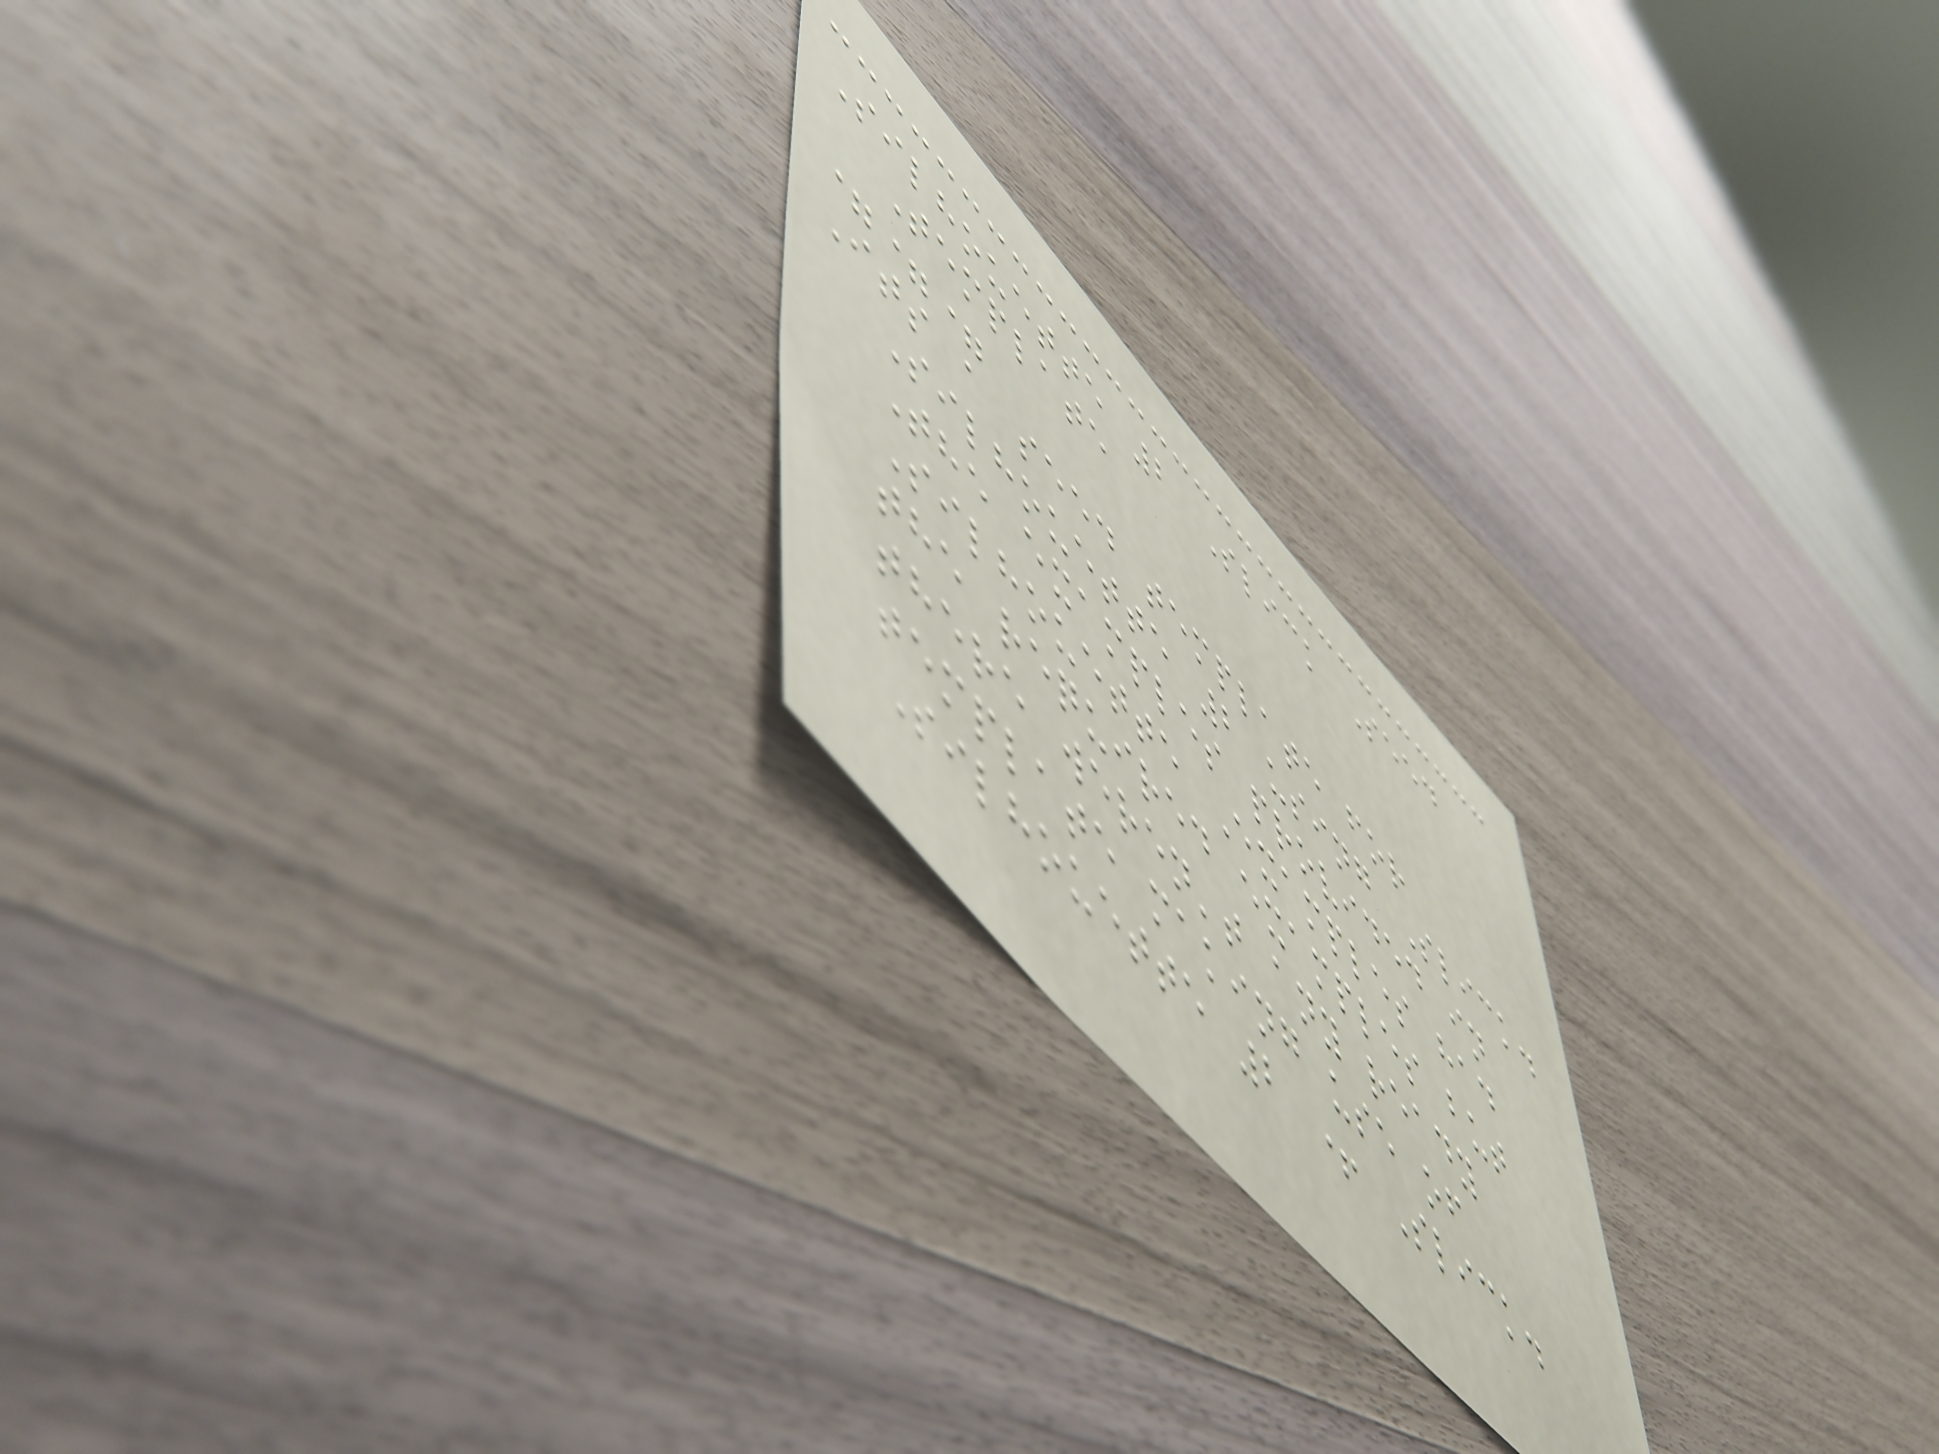Silhouette 2 Slick Seed
Template
===
Its a seed template for
Silhouette 2 using Slick.
The examples provided in
Silhouette Examples had
the required examples but
there weren't any ready
template making use of
Silhouette 2 + Slick.
